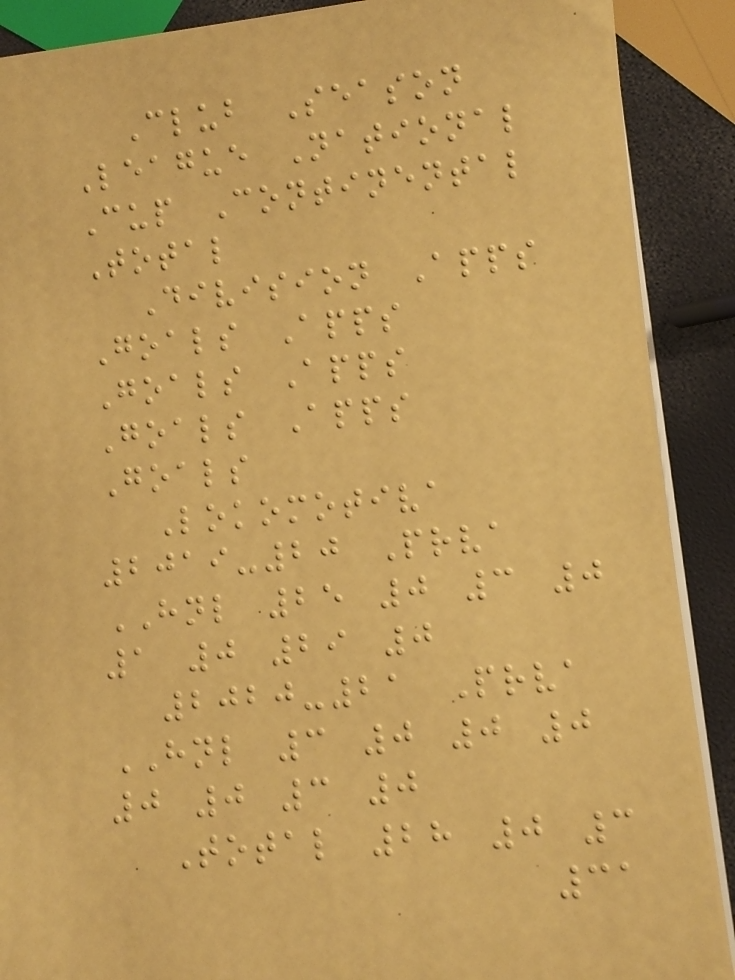Club Season
League National
Cup Continental
Total
Division Apps
Goals Apps
Goals Apps
Goals Apps
Goals
Lokomotiva
2019-20 Prva
HNL 25 0 3 0
1 0 29 0
2020-21 Prva
HNL 3 0 0 0
0 0 3 0
Total 28 0 3
31
